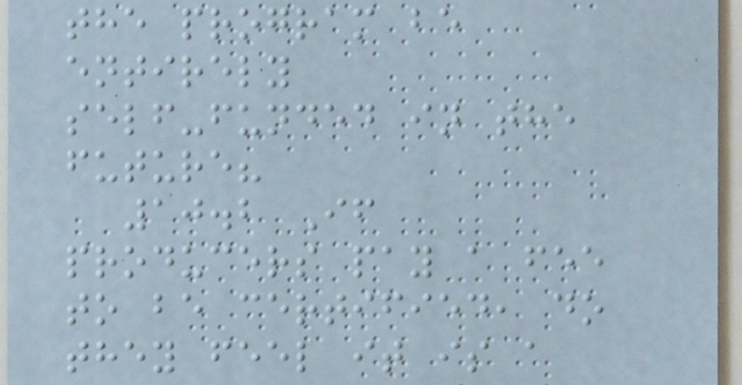the program be
entirely
self-funded in the
future?
10.2 If
producers pay a fee
to be certified, do
they feel it is a
